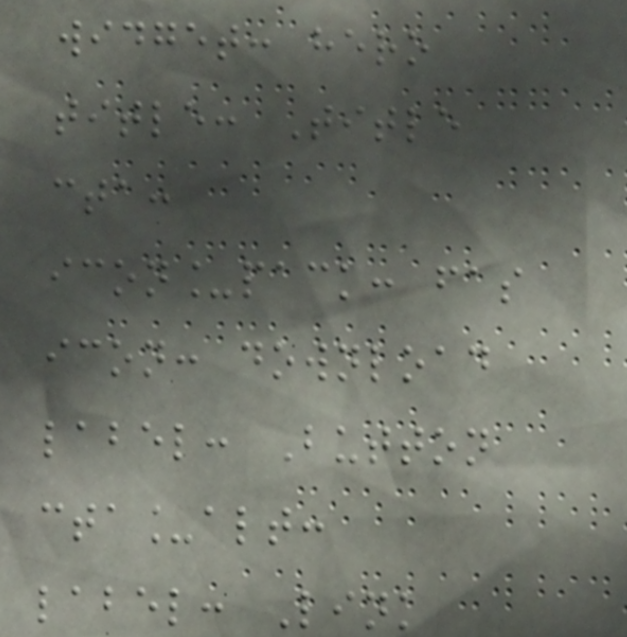widget: hero
title: Title
cta:
icon_pack: fas
icon: download
label: Button
cta_alt:
label: Link
